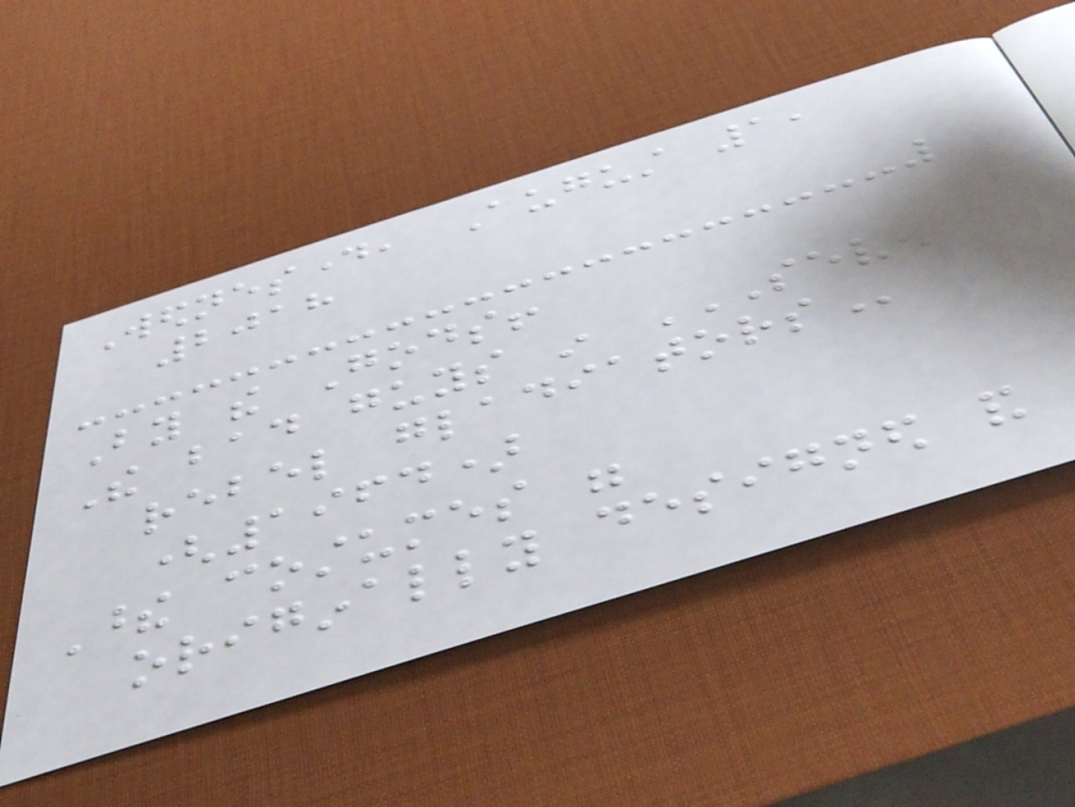Wednesday, August 1,
2018
By the Gods!
The bad guys in SEVEN
REBEL GLADIATORS
(1964)
These costumes were
originally designed and
